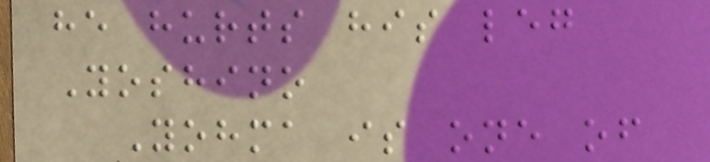he hurts his leg
Yoshino
Yohma is one of
